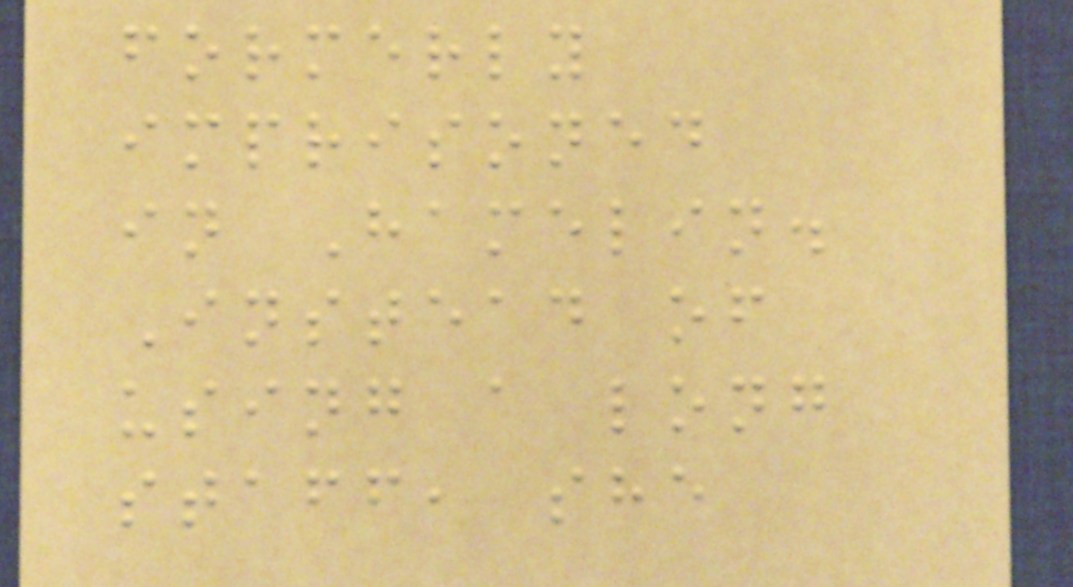formerly
imprisoned
in Hamelin.
Instead of
using a long
staff, she
